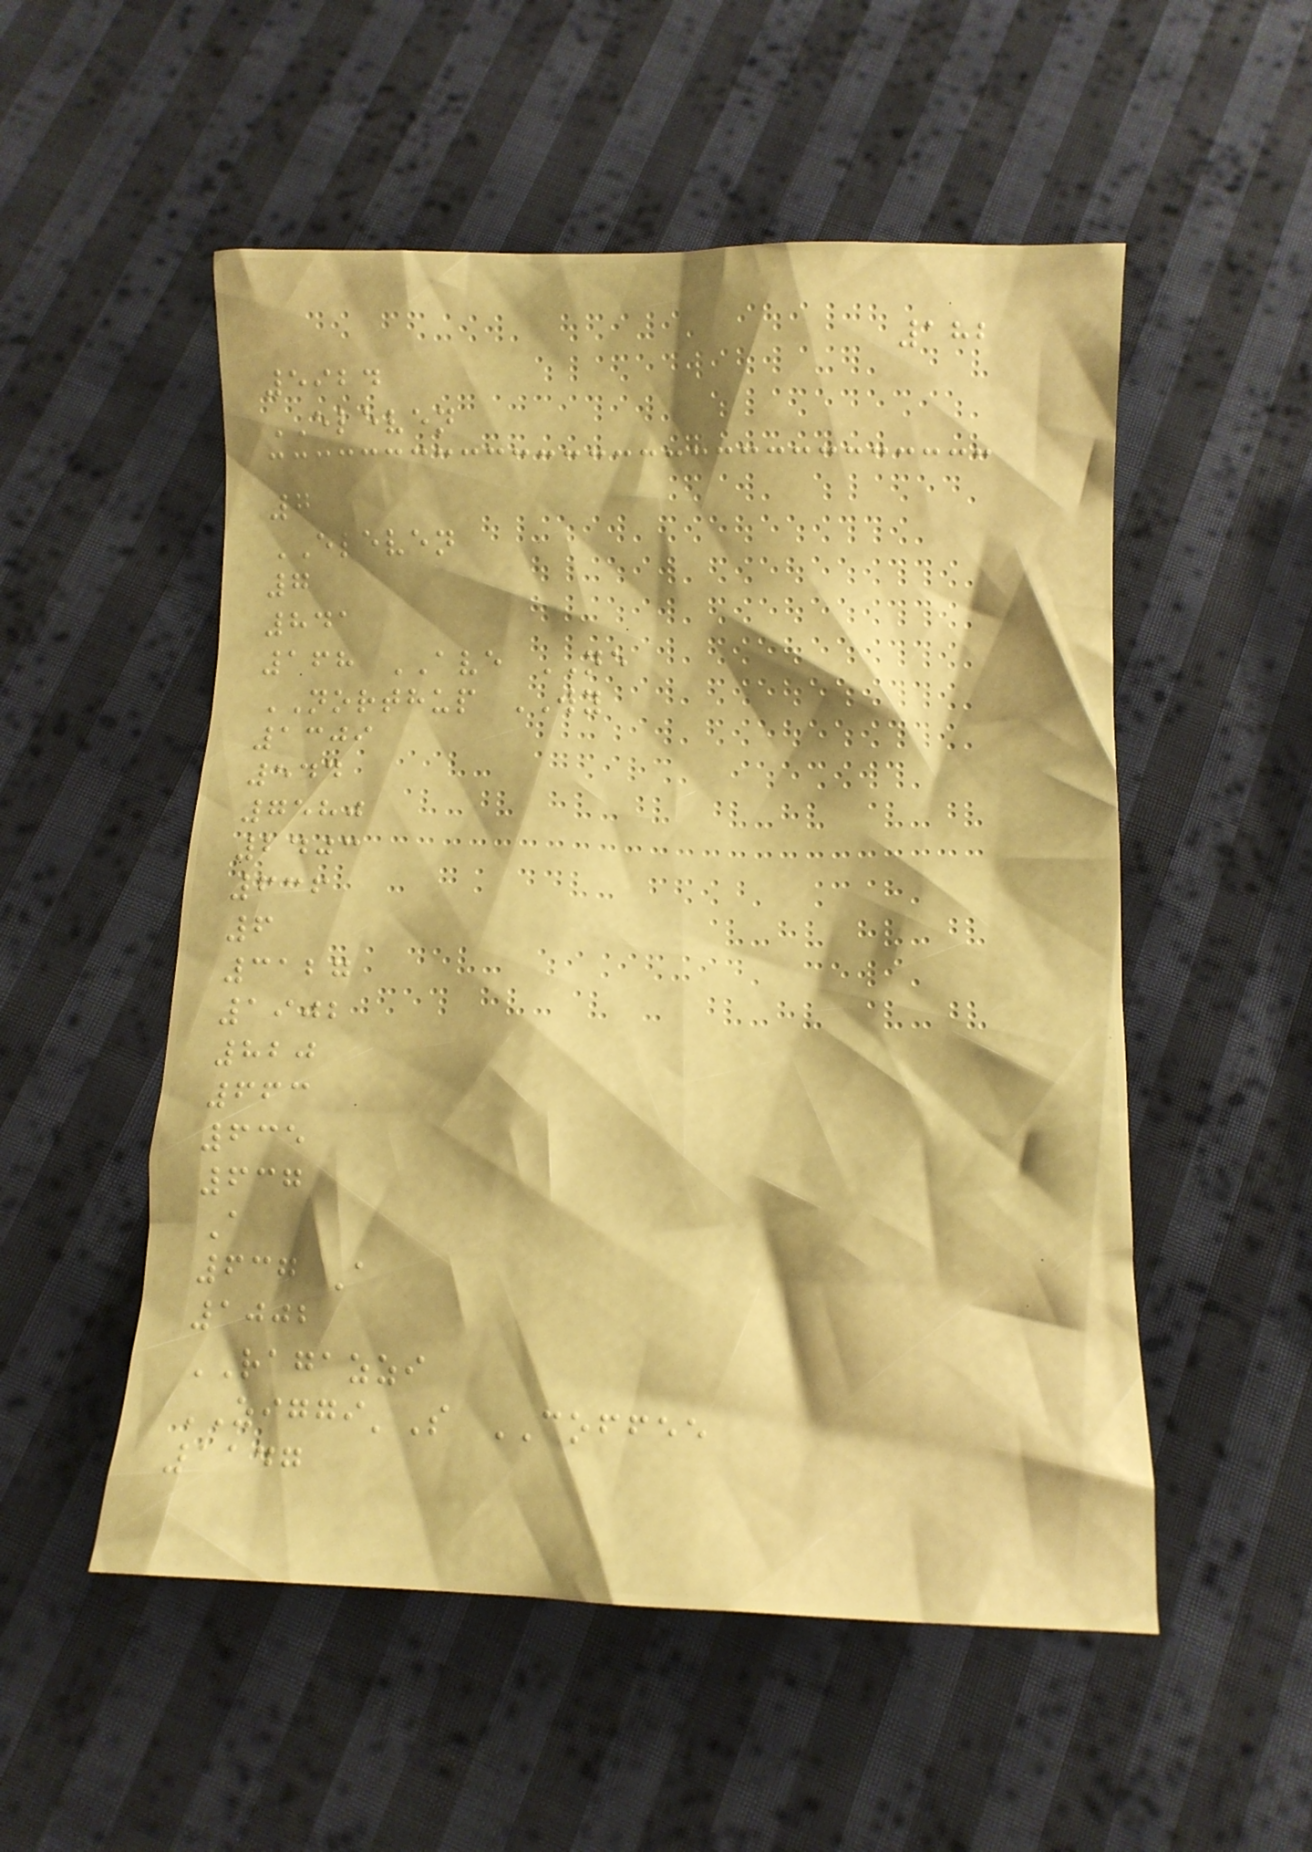182
5924
ELEVEN
7
ELEVEN
7
841
168 AVE NE
NORTHUP WY
1309
544
7580
2403
636
6
3127
1902
820
663
635
637
A
637 A
1002
RAGAZZI
ZIGGI'S COFFEE
1147
